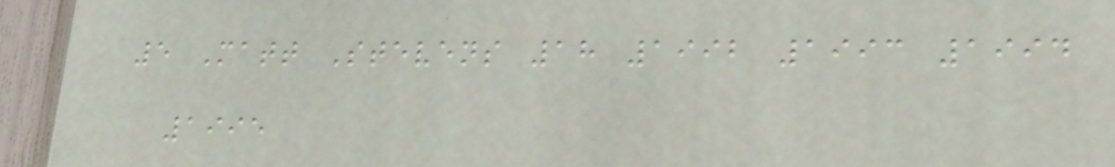5 Matt Stevens 18 1992 1993 1994
1995
